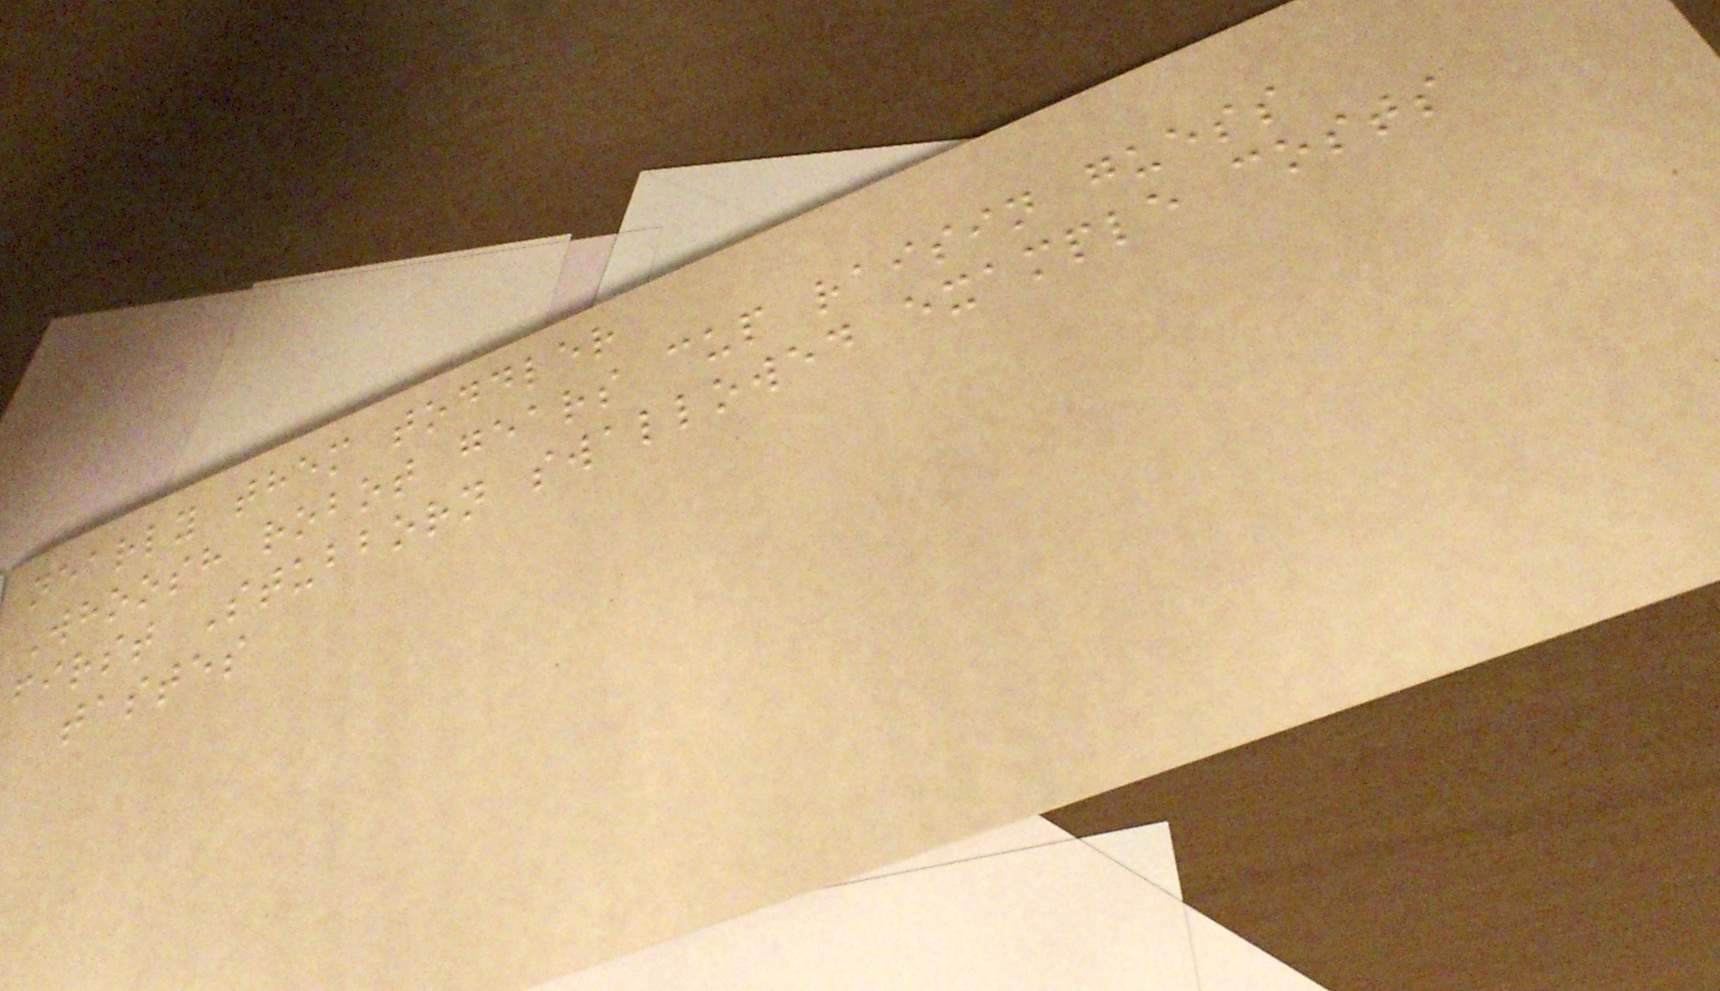nearly them toddler
Whoosh robot gears cup raisin guess
first Stubborn swallowed example costs
tastes
